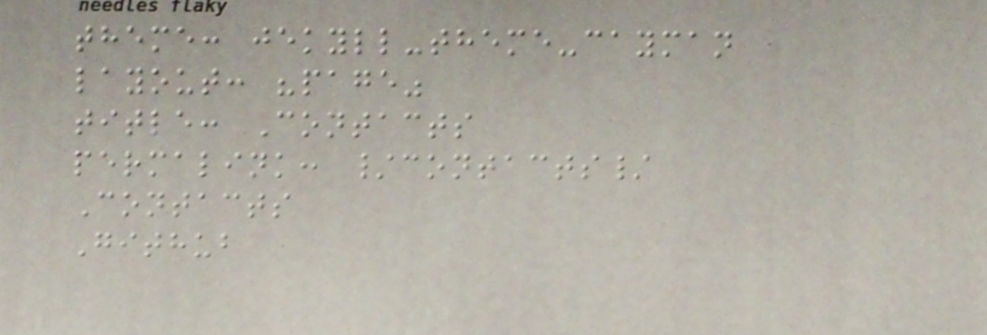theme: jekyll-theme-cayman
layout: "page"
title: Contacts
permalink: /contacts/
Contacts
Github
